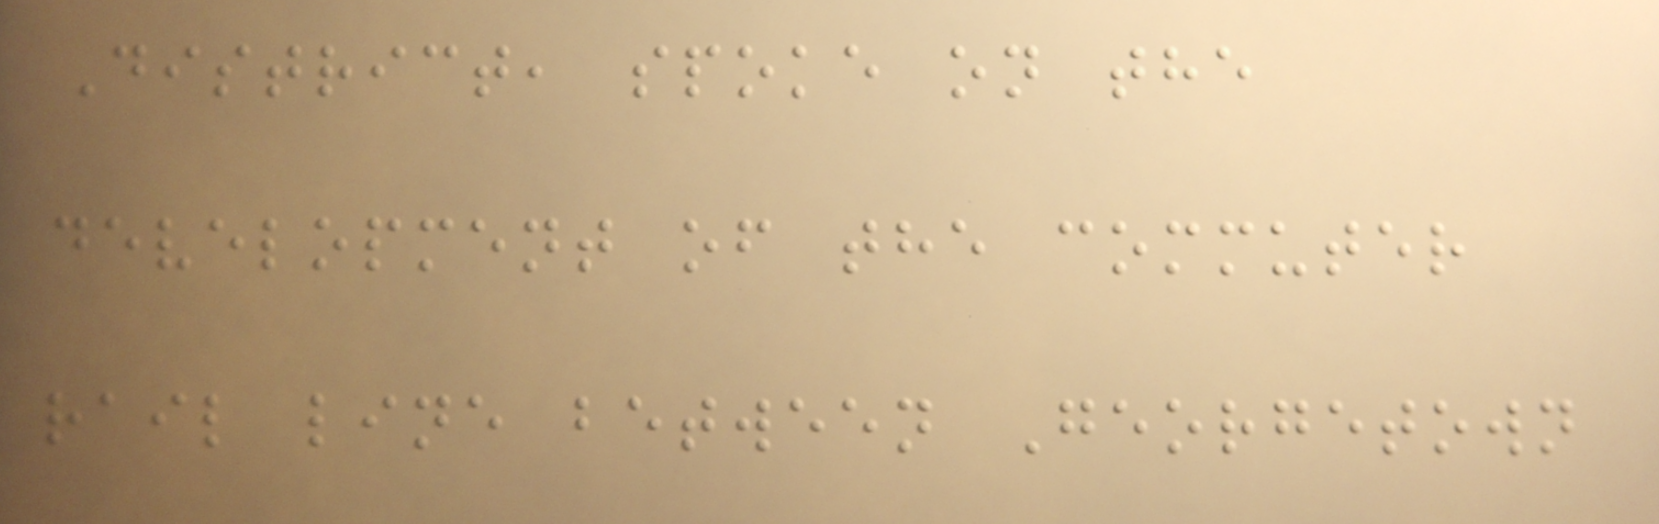District, spoke on the
development of the commuter
rail line between Georgetown
